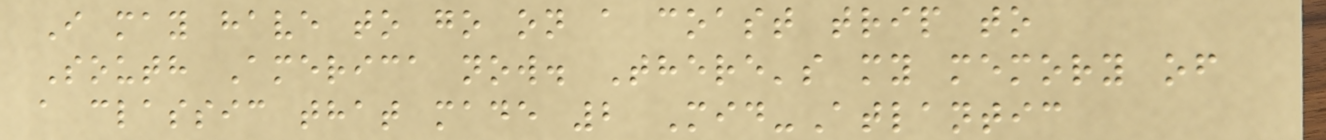I may have to go on a coast trip to
South America now. There's my memory of
a classic that made 2 Mid-Atlantic
